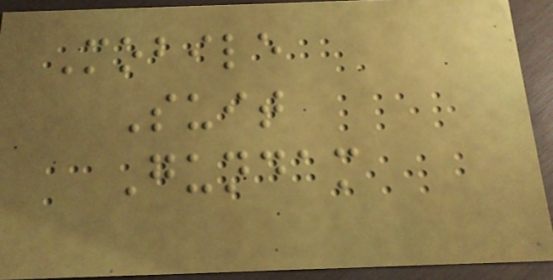Mobile
Suit
Gundam
